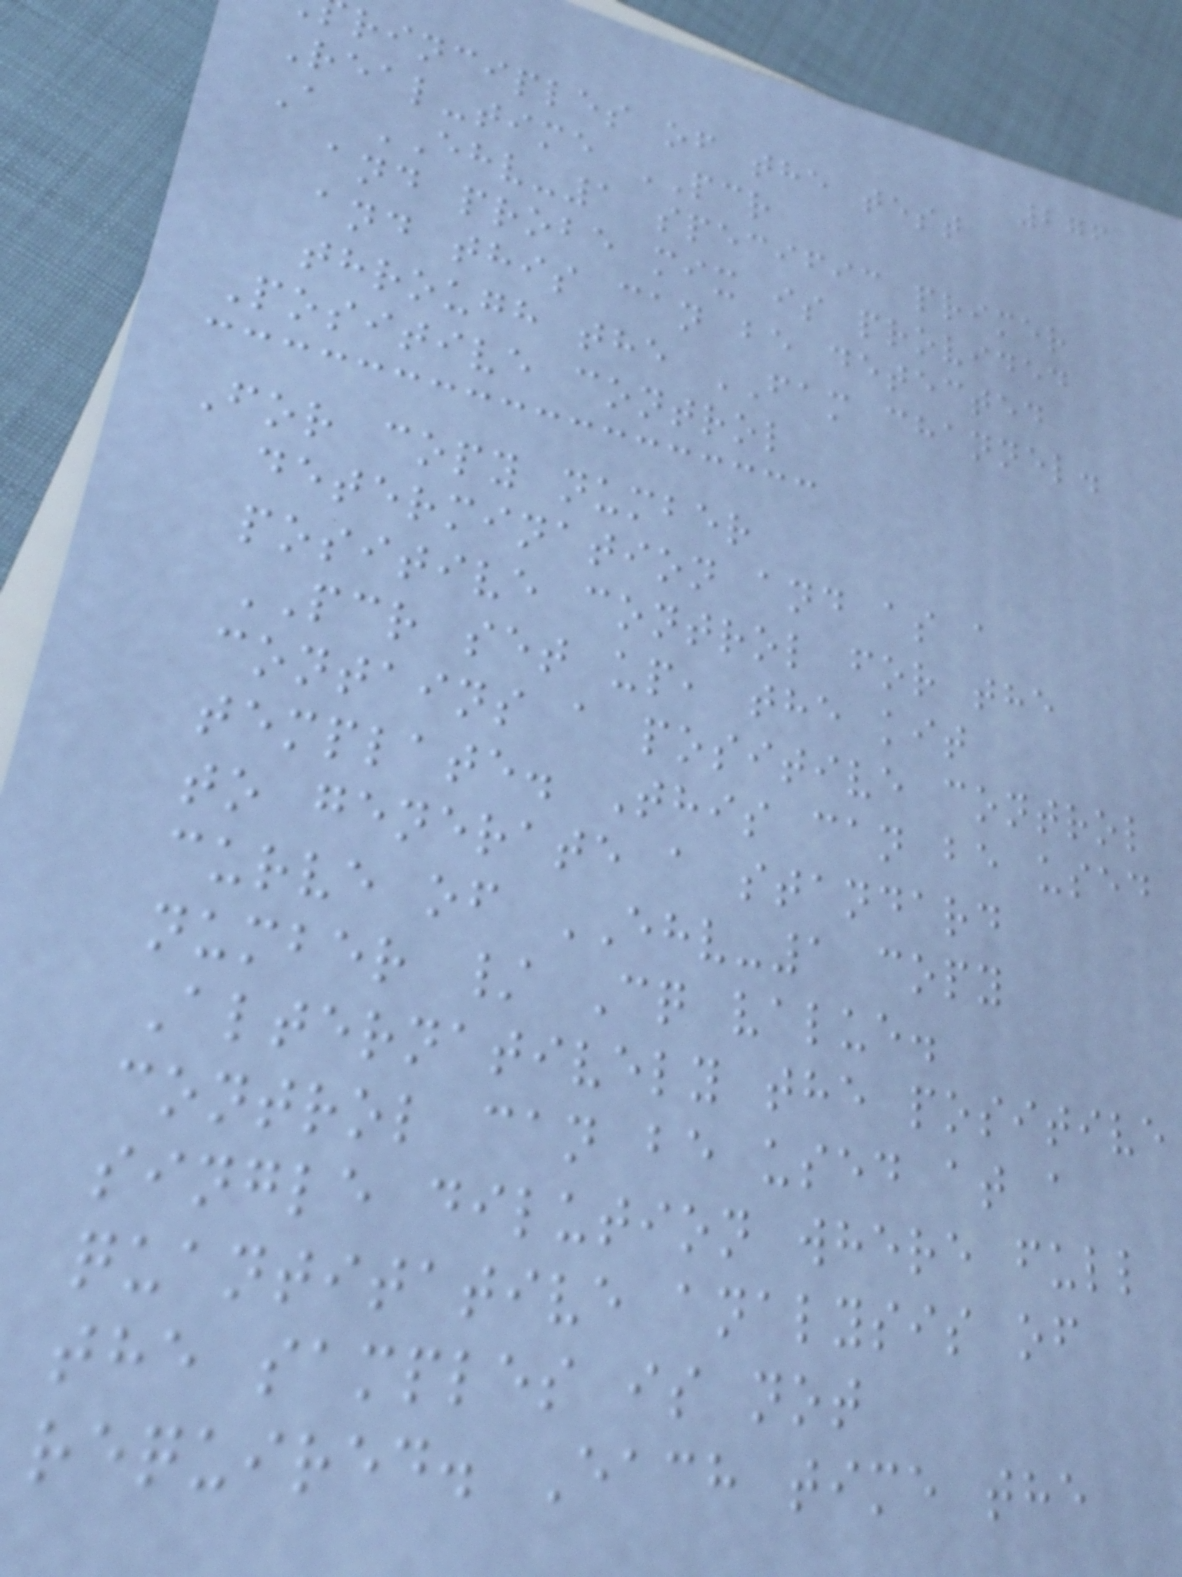276
rinciples of the test
Real-time PCR
A EHV-1 specific primer
and probe mix is provided
and this can be detected
through the FAM channel.
Positive control
For copy number
determination and as a
positive control for the
PCR set up, the kit
contains a positive control
template. This can be used
to generate a standard
curve of EHV-1 copy
number / Cq value.
Alternatively the positive
control can be used at a
single dilution where full
quantitative analysis of
the samples is not
required. Each time the
